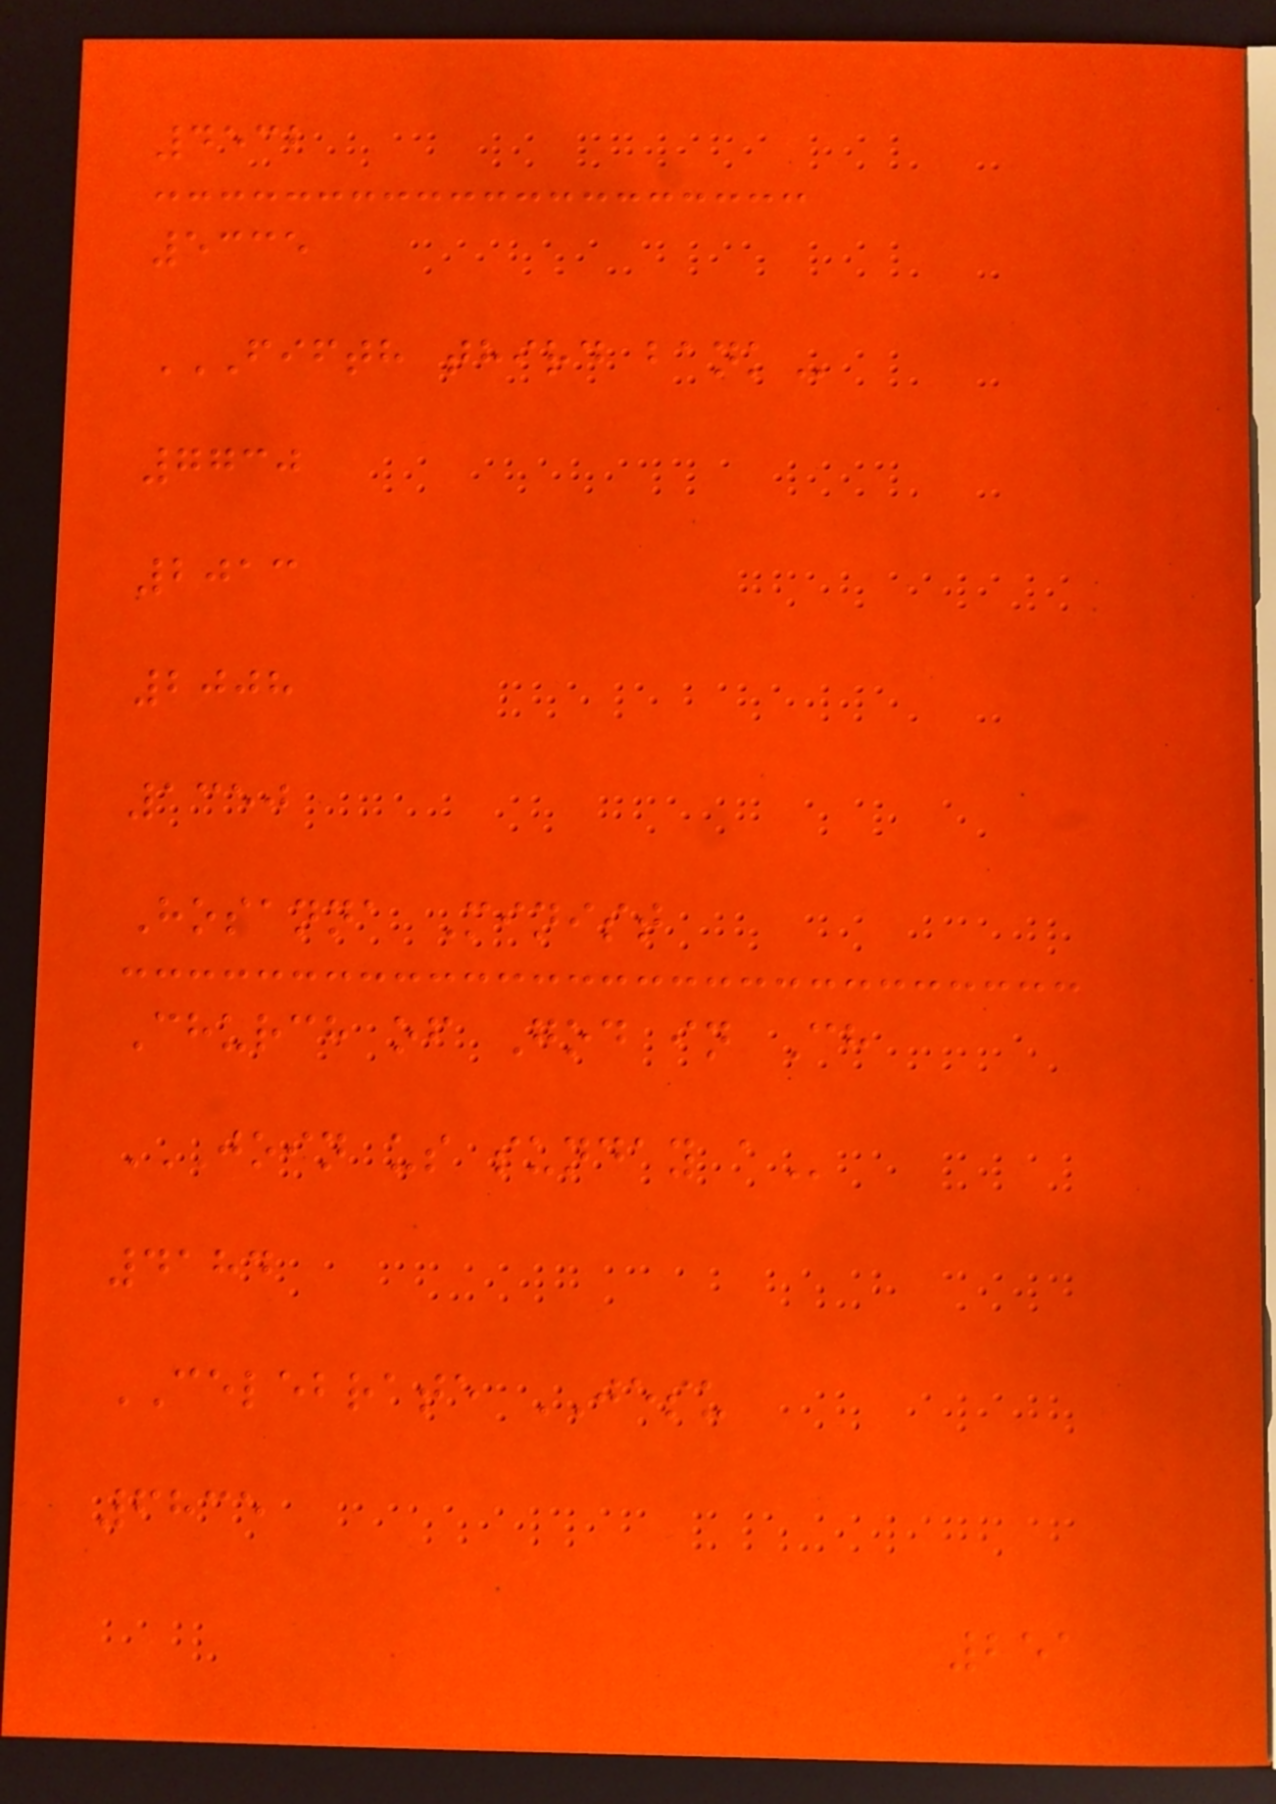4532
5335
FIFTH THIRD BANK
7730
2013
2008
1350
Hosanna Minist
Church of God in Ch
JOIN US SUNDAY A
4184
CELEBRATE JESU
6835
251
